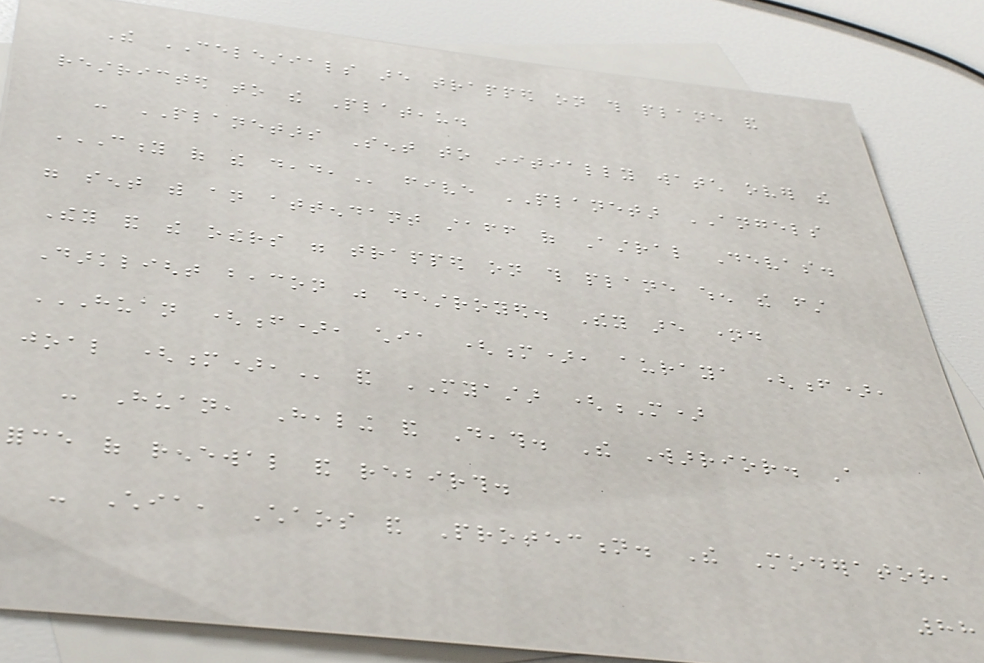The CELESTIALS are trapped on this plane and
restricted to the Plateau.
- PLANETARS Sent to initially watch over the
CITY OF THE DEAD, five PLANETAR ANGELS
were sent with an attendant staff of Astral Devas.
They and the others were trapped on this plane when the first
Darklight beacon was destroyed. They are named
HUAN (F), CHIA (M), AURAYA (F),
JOAL (M), and MYASTAR (M)
- Huan, Healing and Death. The Warrior. A
force of renewal and rebirth.
- Chia, Chaos and Protection. The Moderator,
88
